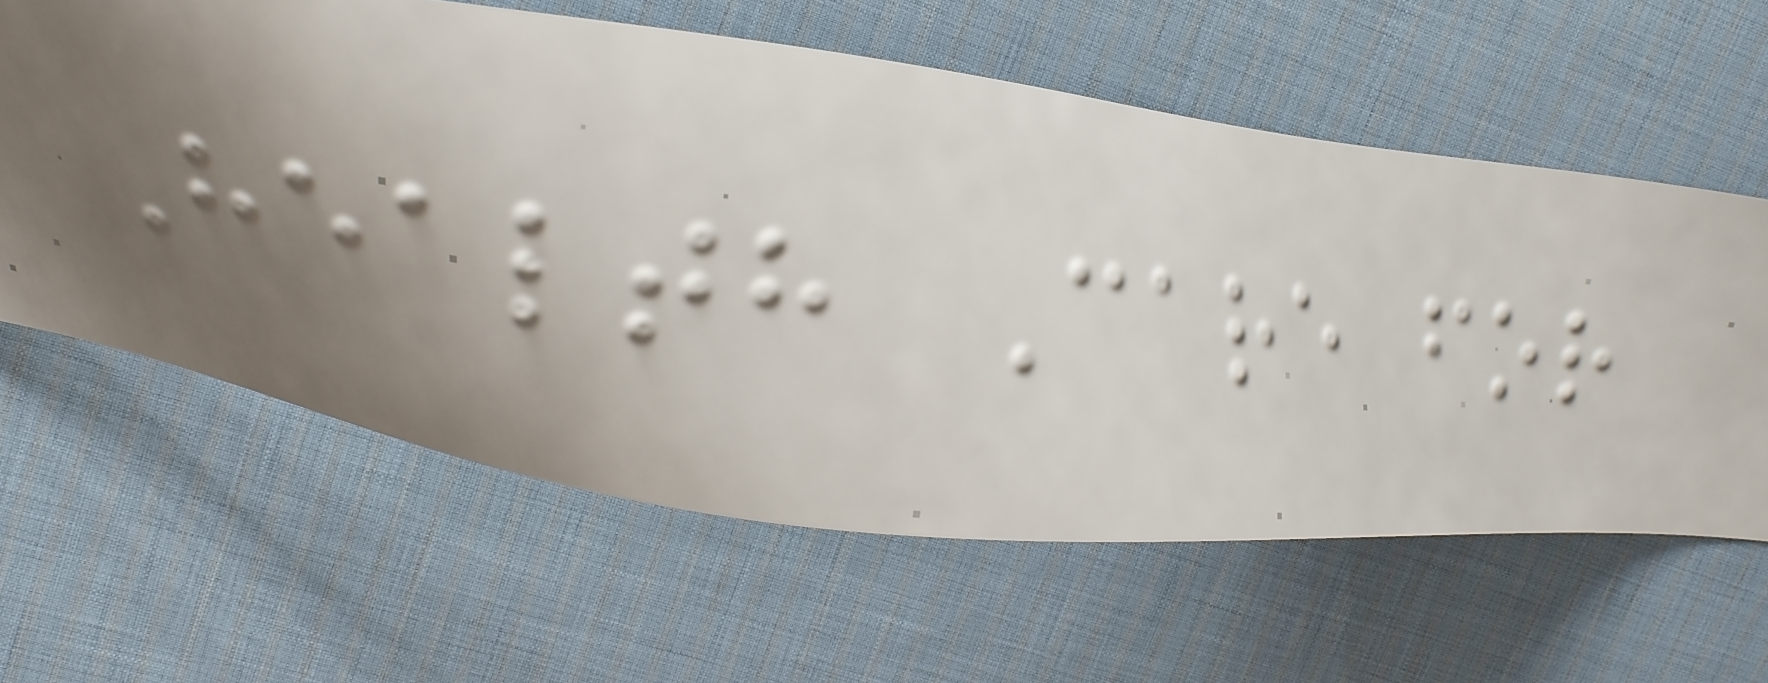Health Care for
